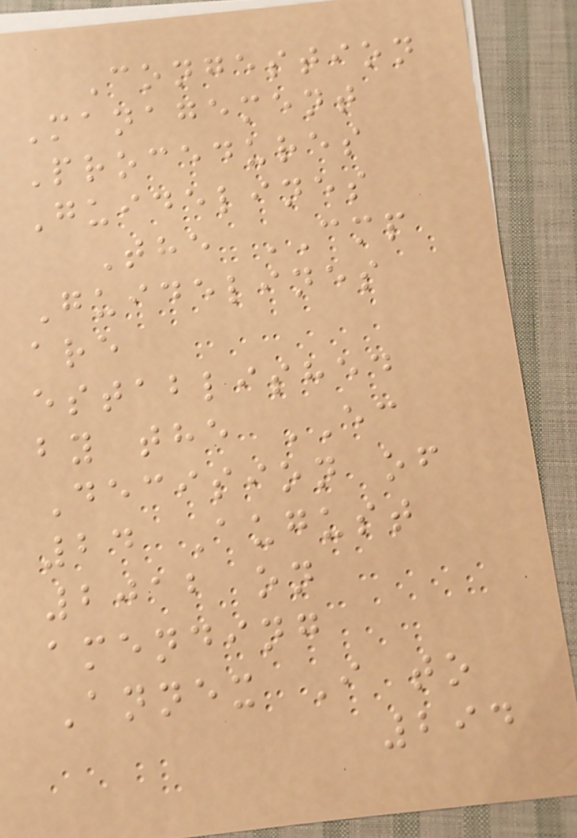Congestion
Management
Procedures
Guidelines
The CMP
Guidelines
are
established
by the EC
Decision of
24 August
2012 on
amending
Annex I to
294
